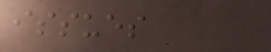issues
